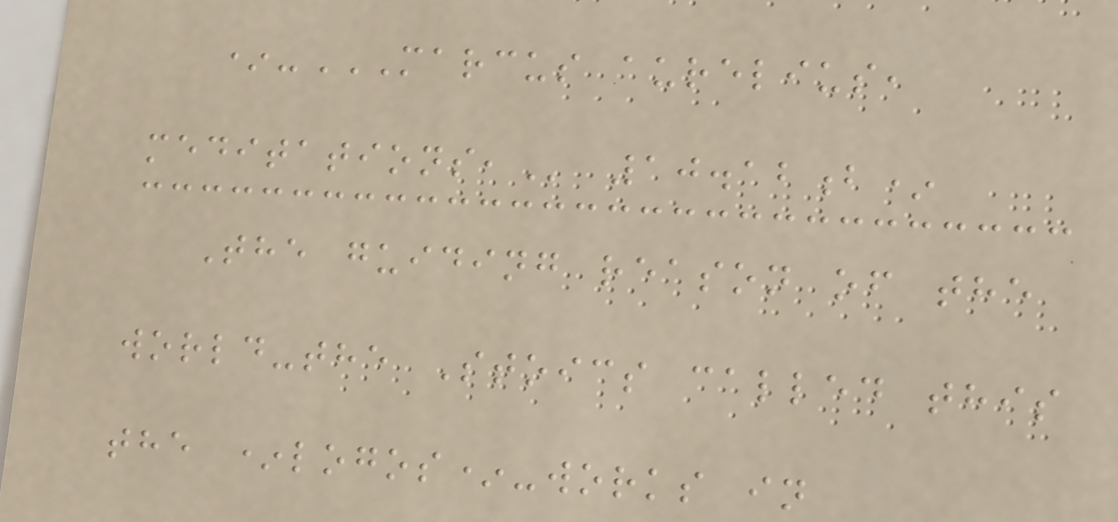*-MARCUS AURELIUS,
MEDITATIONS, 10.12b*
The guiding reason of the
world-the Stoics called this
the *logos*-works in
